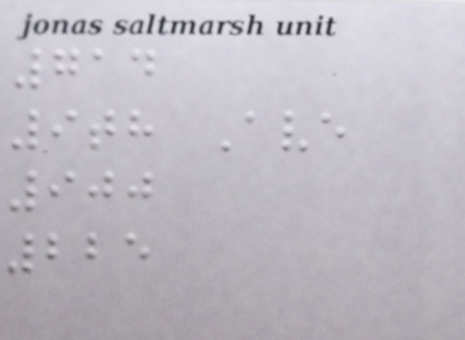714
9th Ave
900
225
